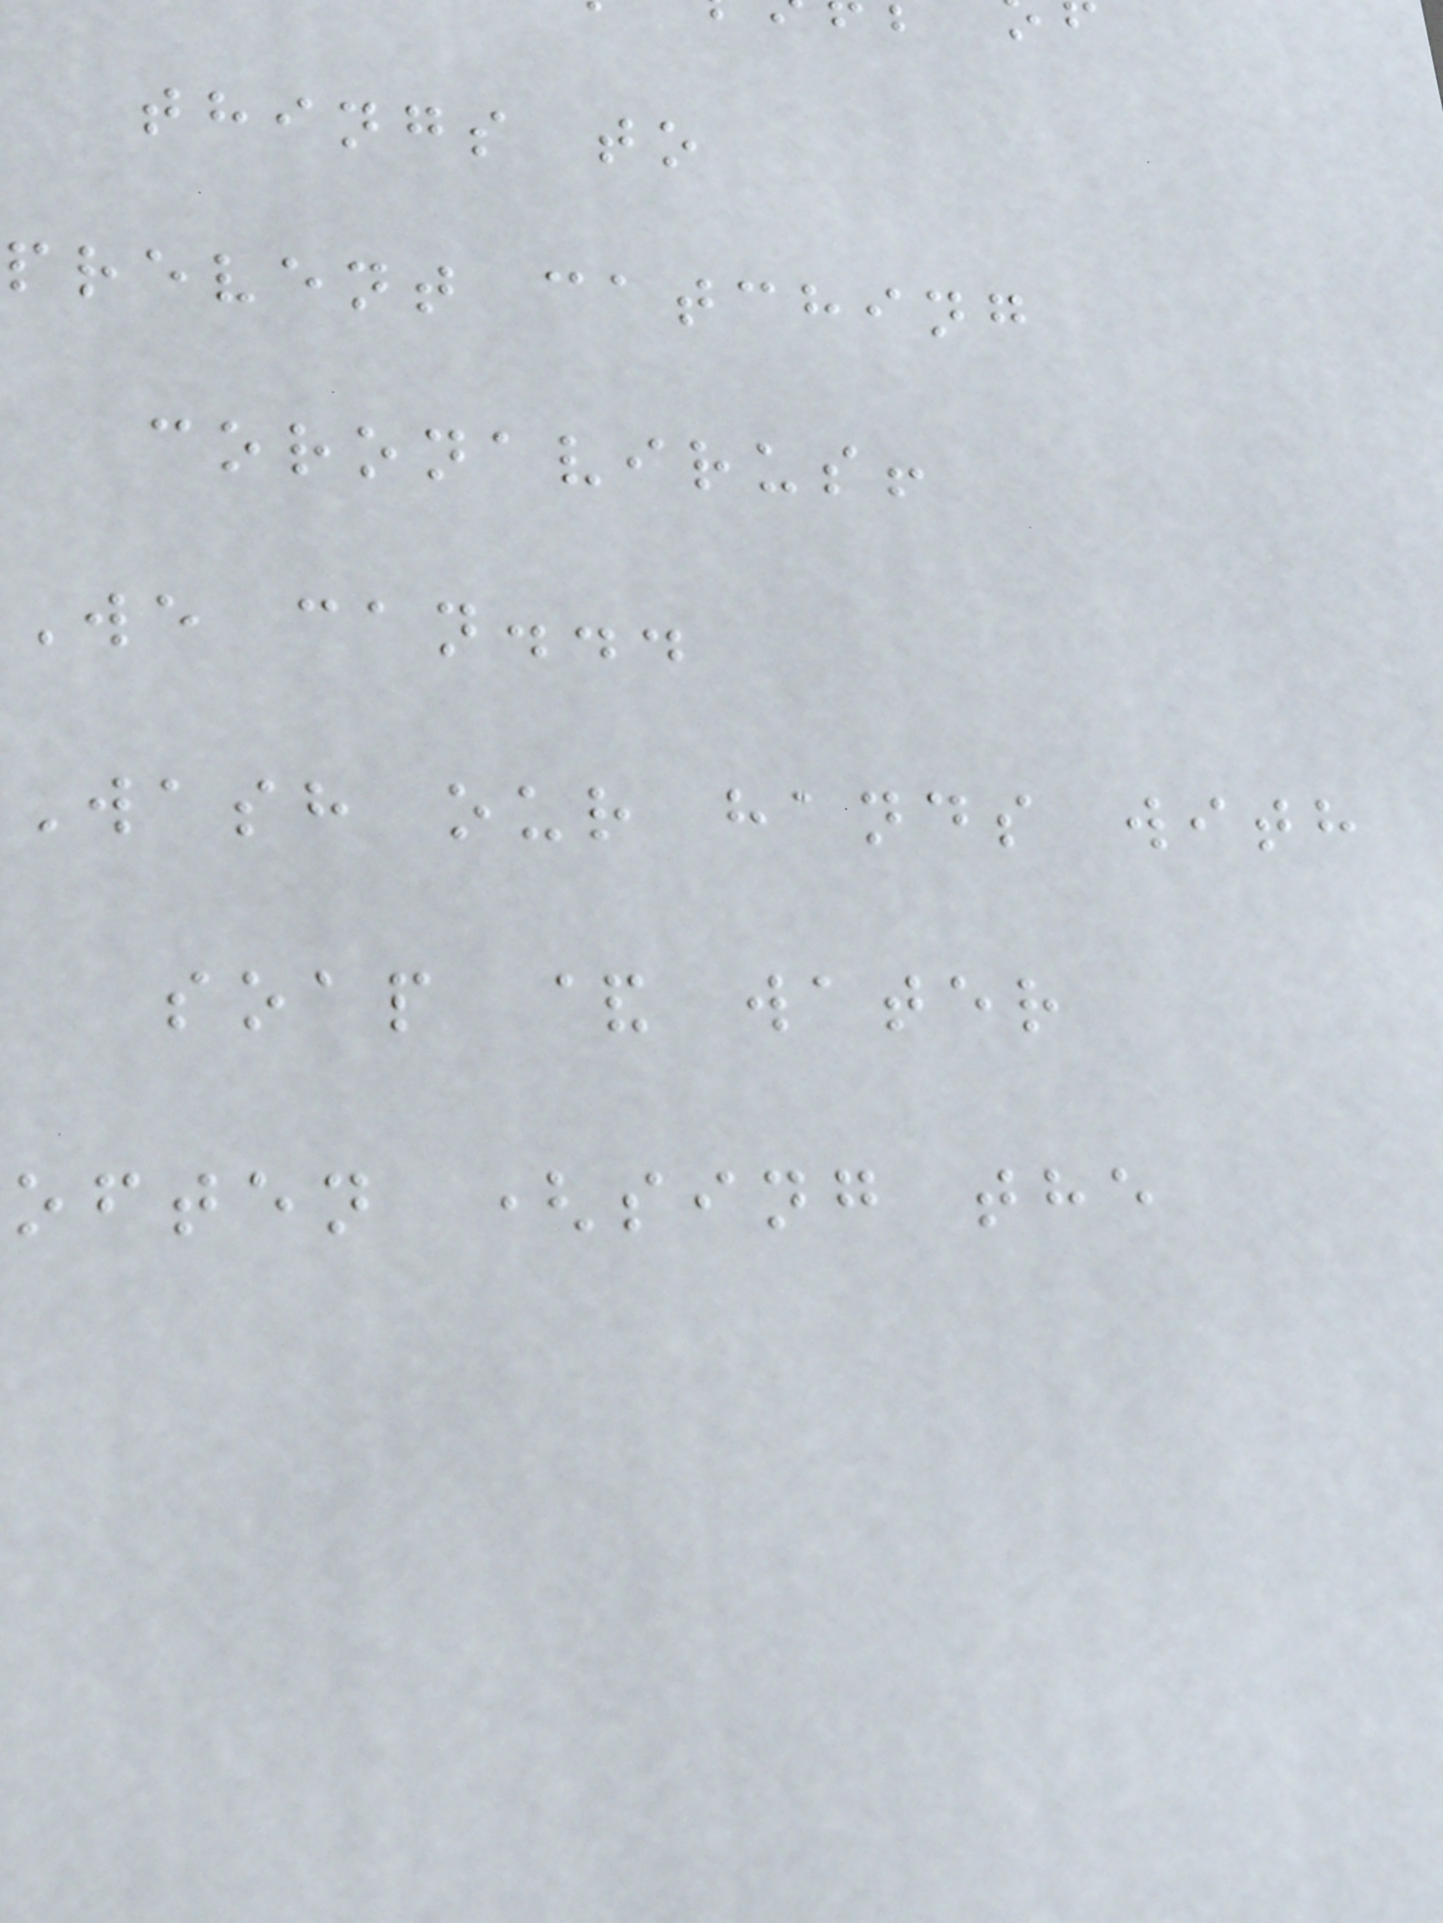things to
prevent catching
coronavirus!
We can...
Wash our hands with
soap & water
often (sing the
